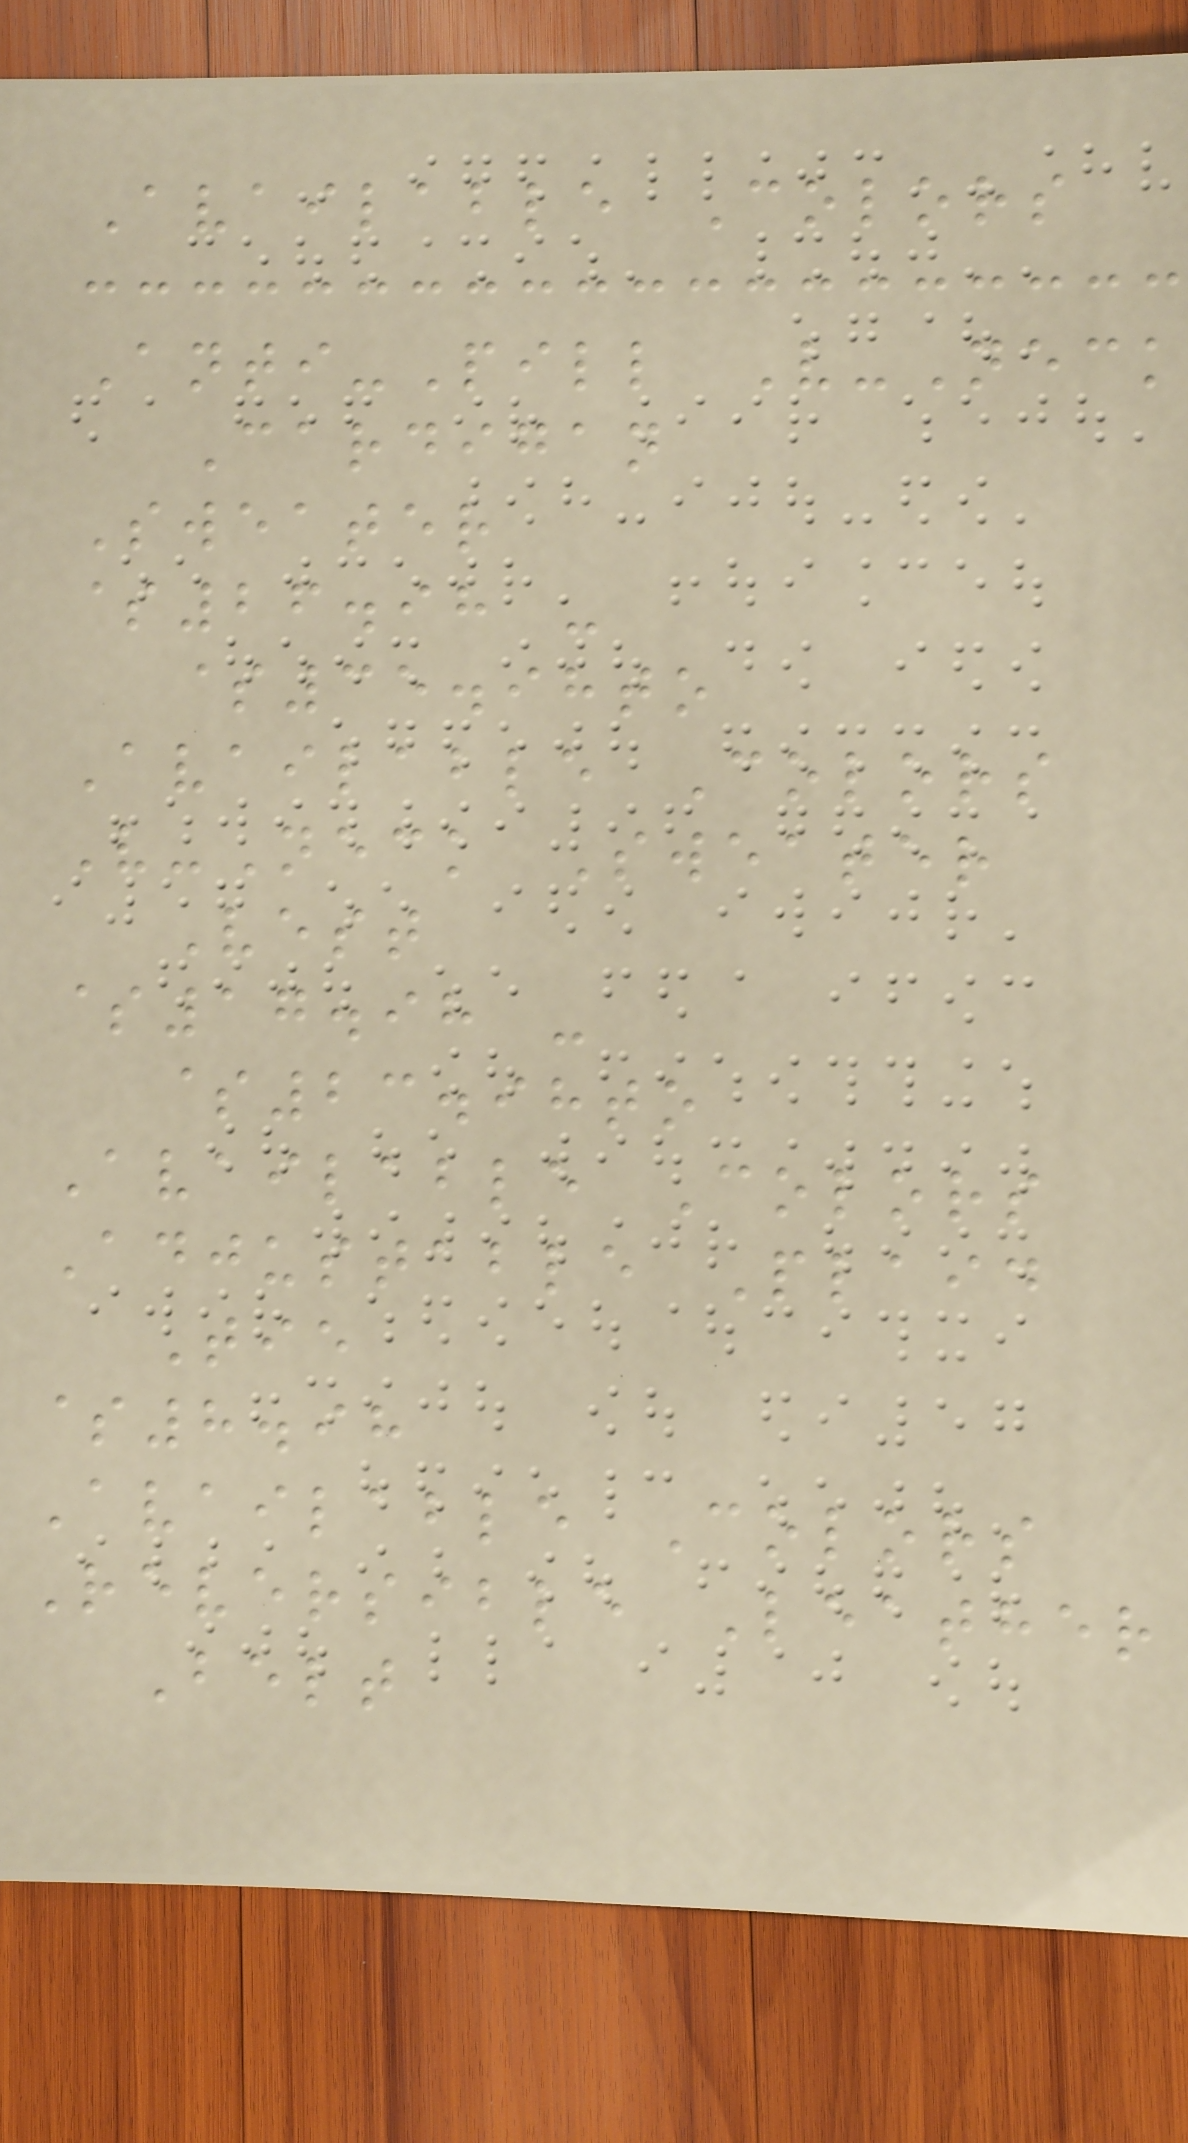Available Colors
Anti-Pill V-Neck
Cardigan
Sweater
$26.98 -
$35.98to
Available Colors
V-Neck Sweater
Vest
$17.98 -
$23.98to
Available Colors
Adjustable Plaid
Tie
$8.98
Available Colors
Reversible Leather
Belt
